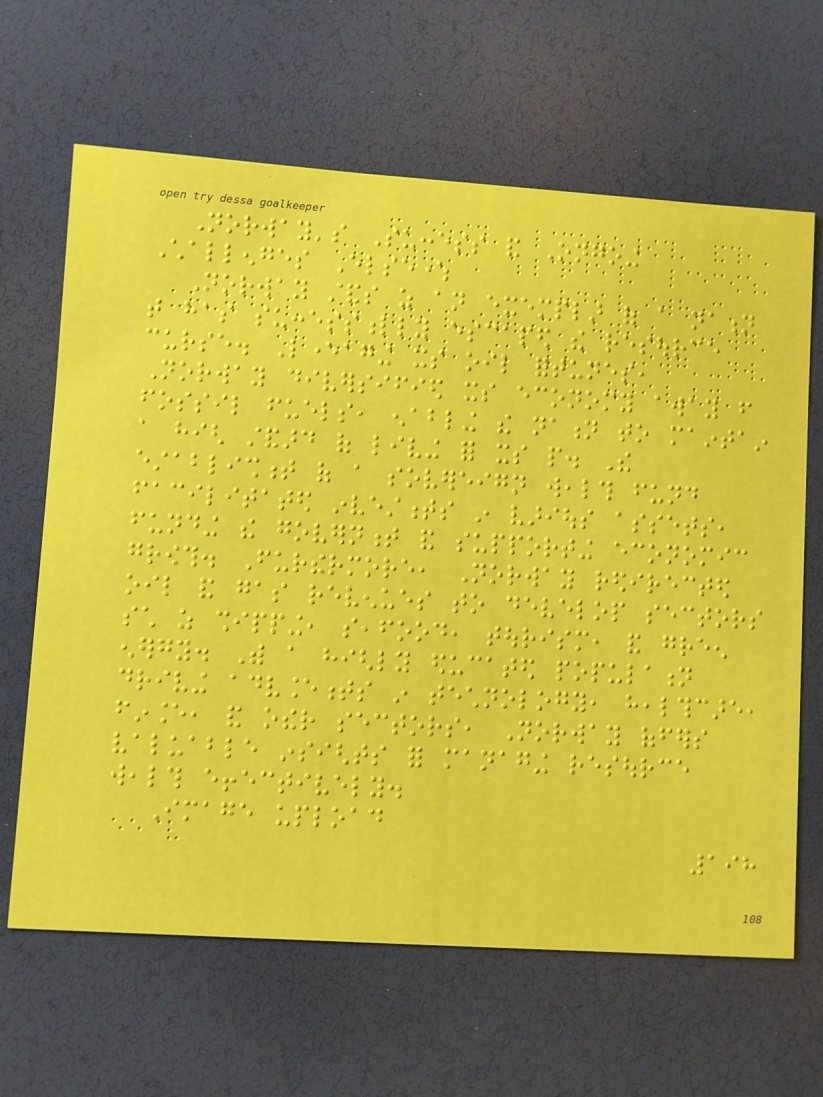Norway's Success and Ongoing
Challenges Elsewhere
Norway stands as an exemplar of a nation
that has successfully escaped the resource
curse. Leveraging its oil fortunes,
Norway diversified its economy away from
fossil fuels, enabling the nation to maintain
a high standard of living for its people. The
establishment of a sovereign wealth fund
facilitated investments in various assets,
funding the government and supporting economic
growth. Furthermore, Norway redirected
oil and gas revenues to develop sectors
such as shipping, seafood, tourism, and green
energy. With a highly educated population
driving advancements in technology, healthcare,
finance, and other sectors, Norway offers
valuable insights for managing resource
wealth effectively.
Image upload
198
